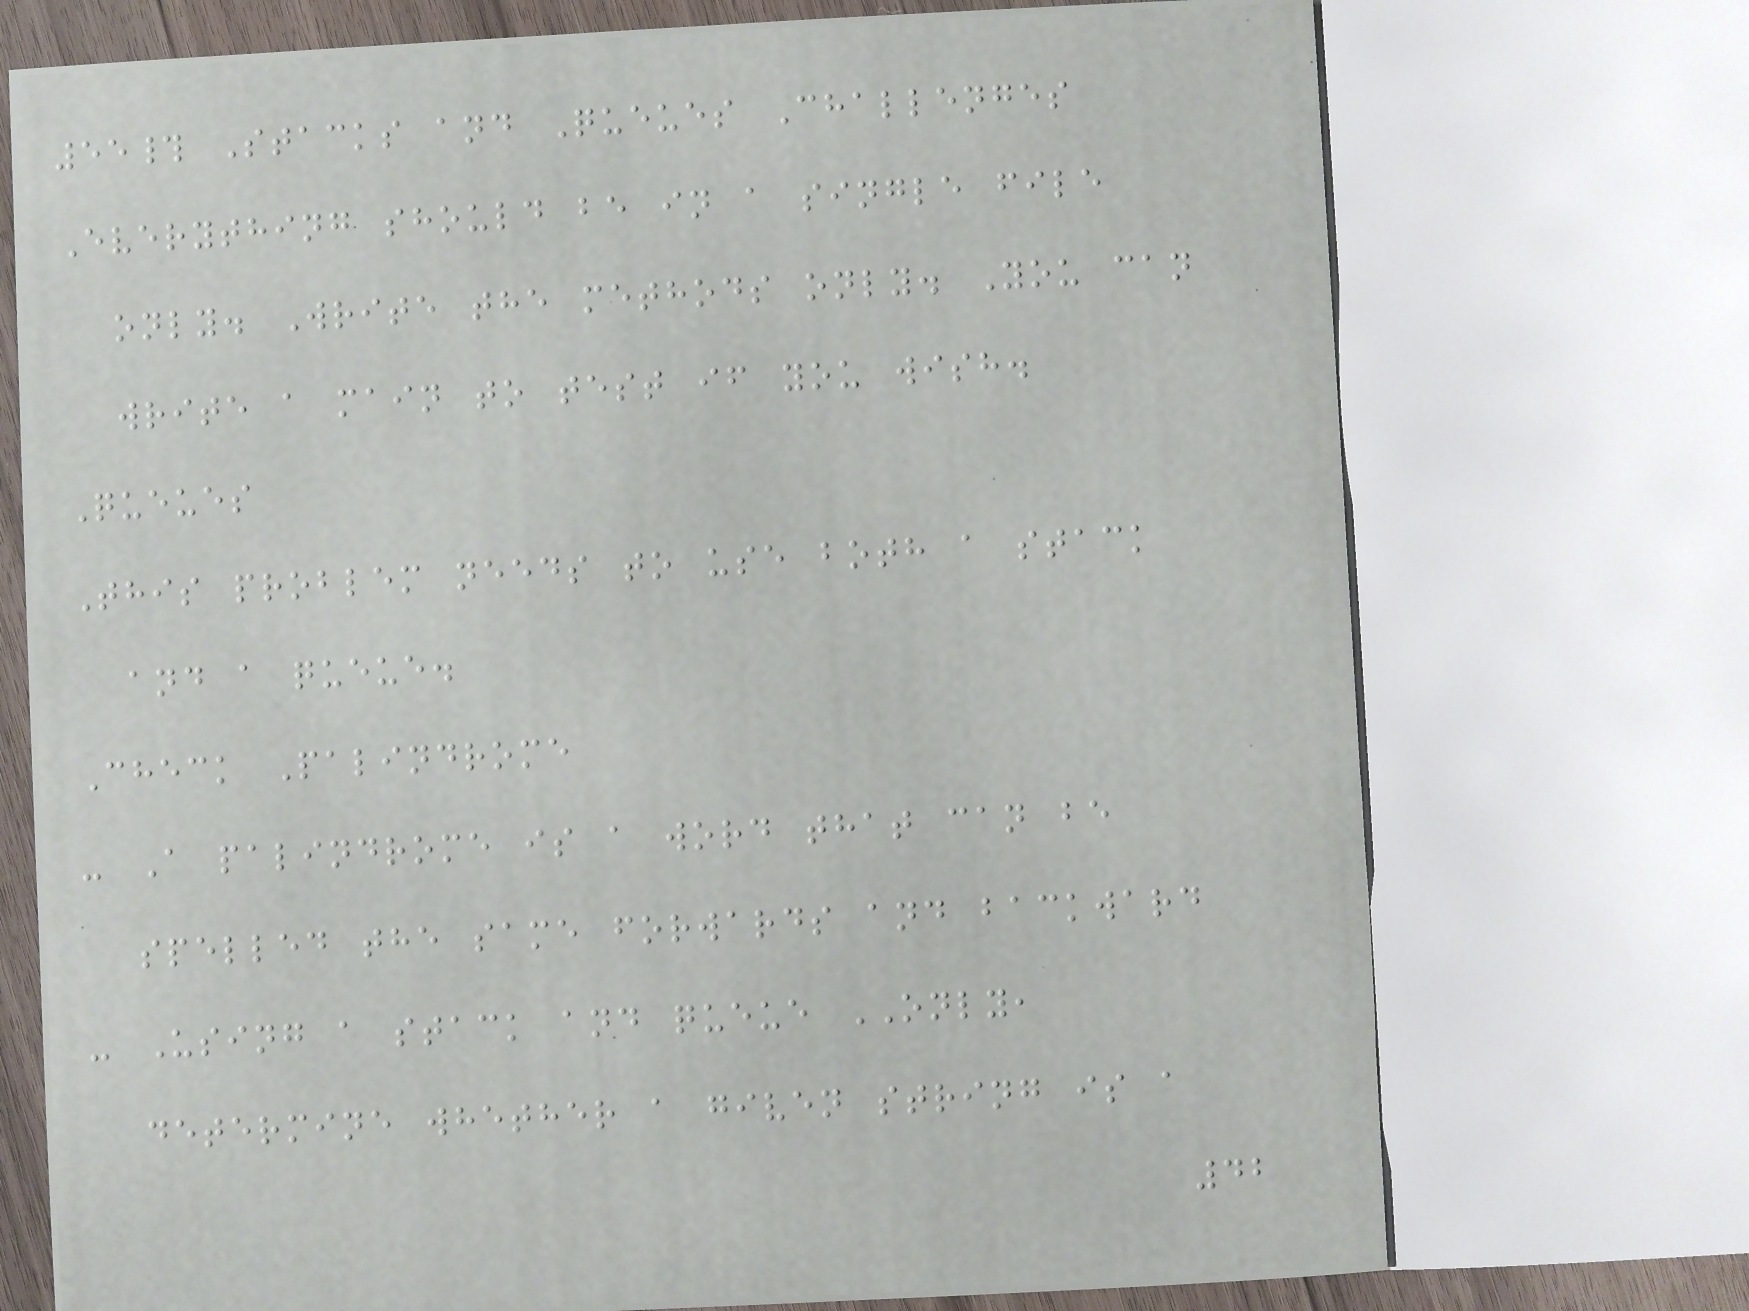55# Stacks and Queues Challenges
Everything should be in a single file
only. Write the methods only. You can
write a main to test if you wish.
Queues
This problem needs to use both a stack
and a queue.
Check Palindrome
- A palindrome is a word that can be
spelled the same forwards and backward
- Using a stack and queue ONLY,
determine whether a given string is a
42
